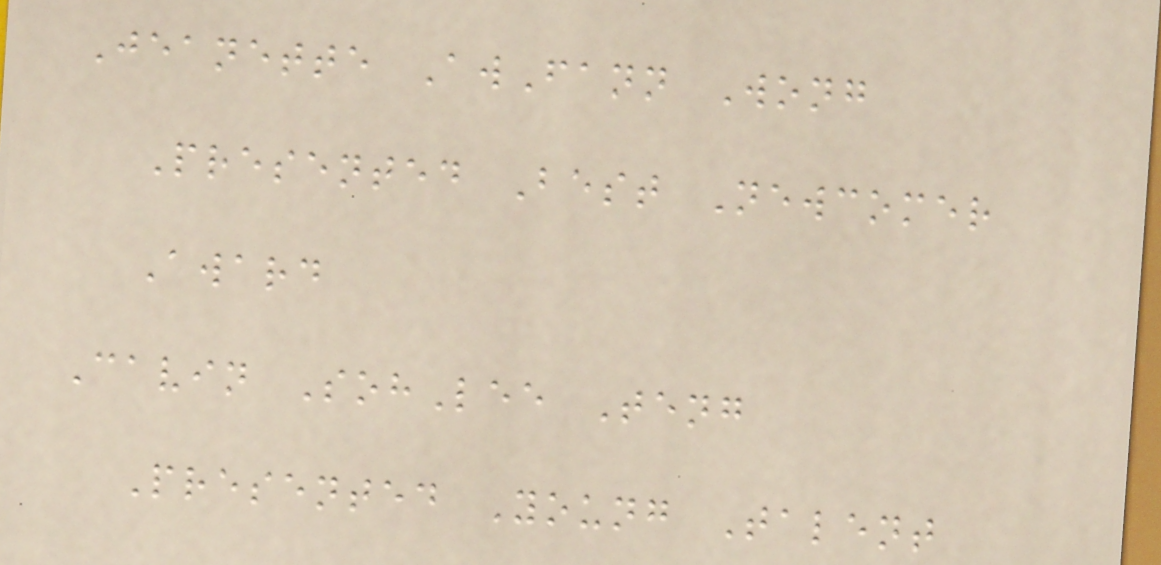Jeanette AwFann Wong
Presented Best Newcomer
Award
Cavin SohLee Teng
Presented Young Talent
